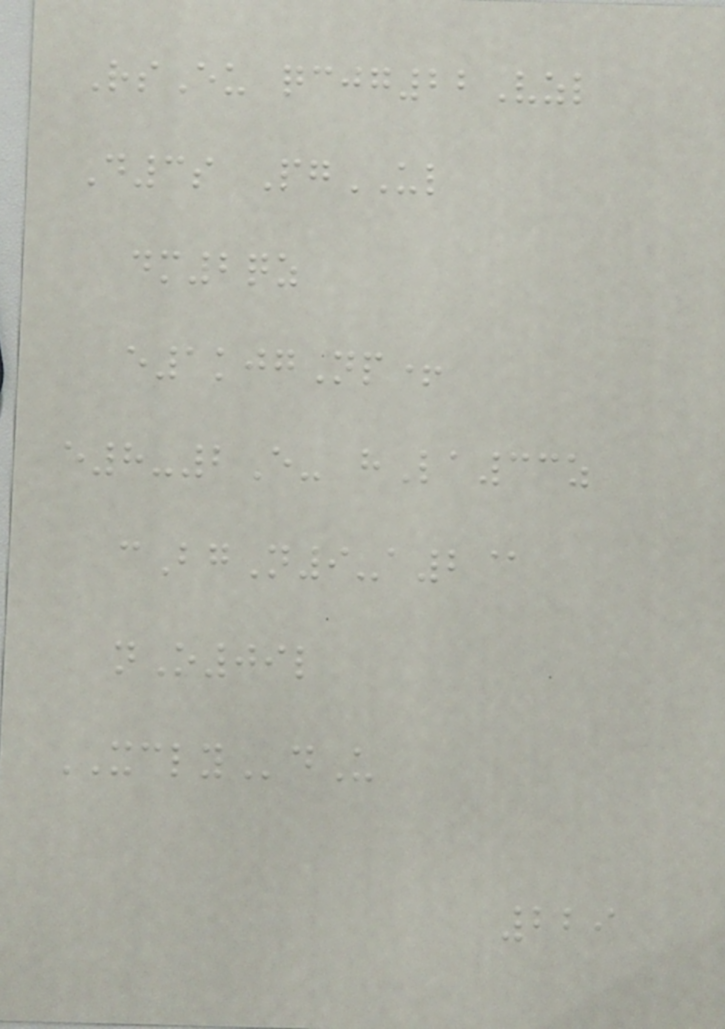RsEu qcjg22Vzl
D3s PgUL
dm2qz
e1kjgNp+
e8-2E- hLa33z
cBgN9-a2@
nO09l
XCLYdU
229
